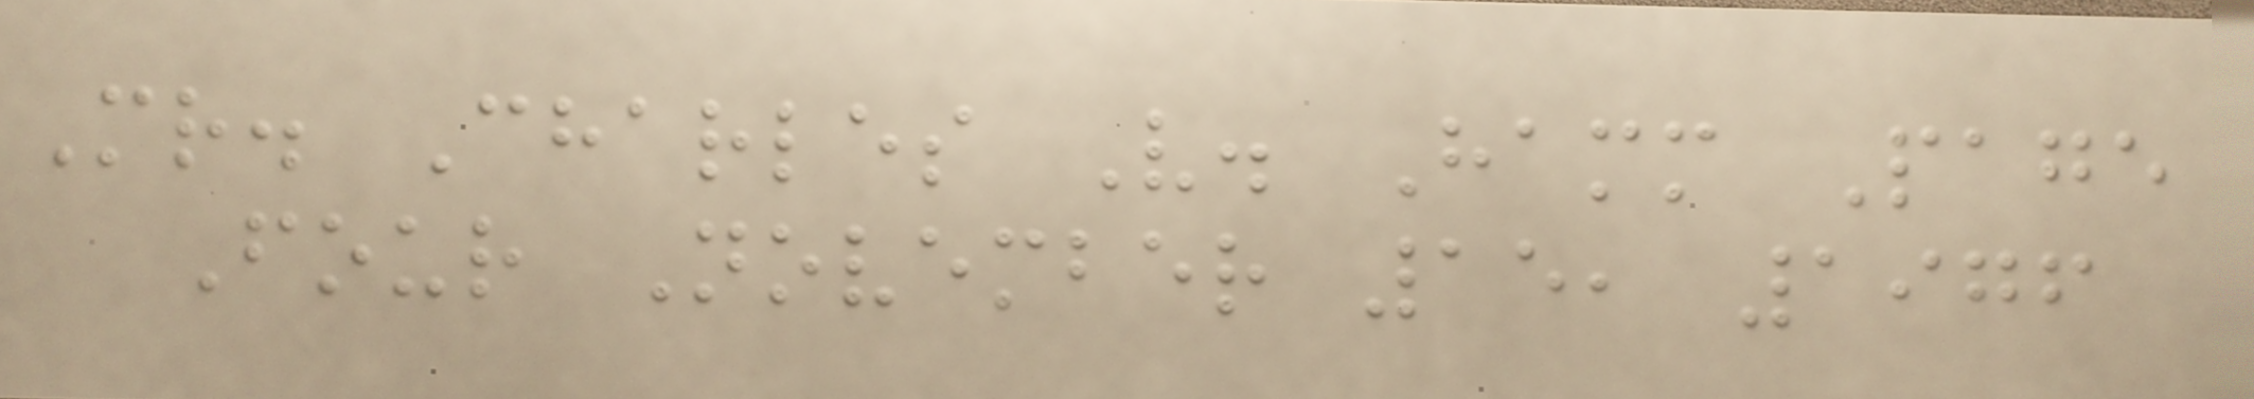Mr. Charles V. Hamm Page
Four November 15, 1976
